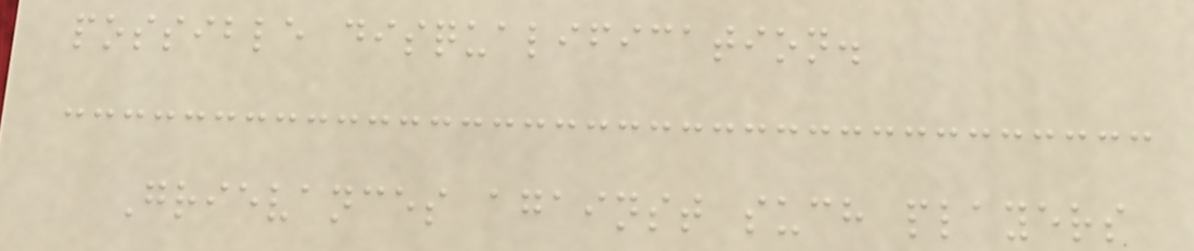possible disqualification.
Grievances against such players
